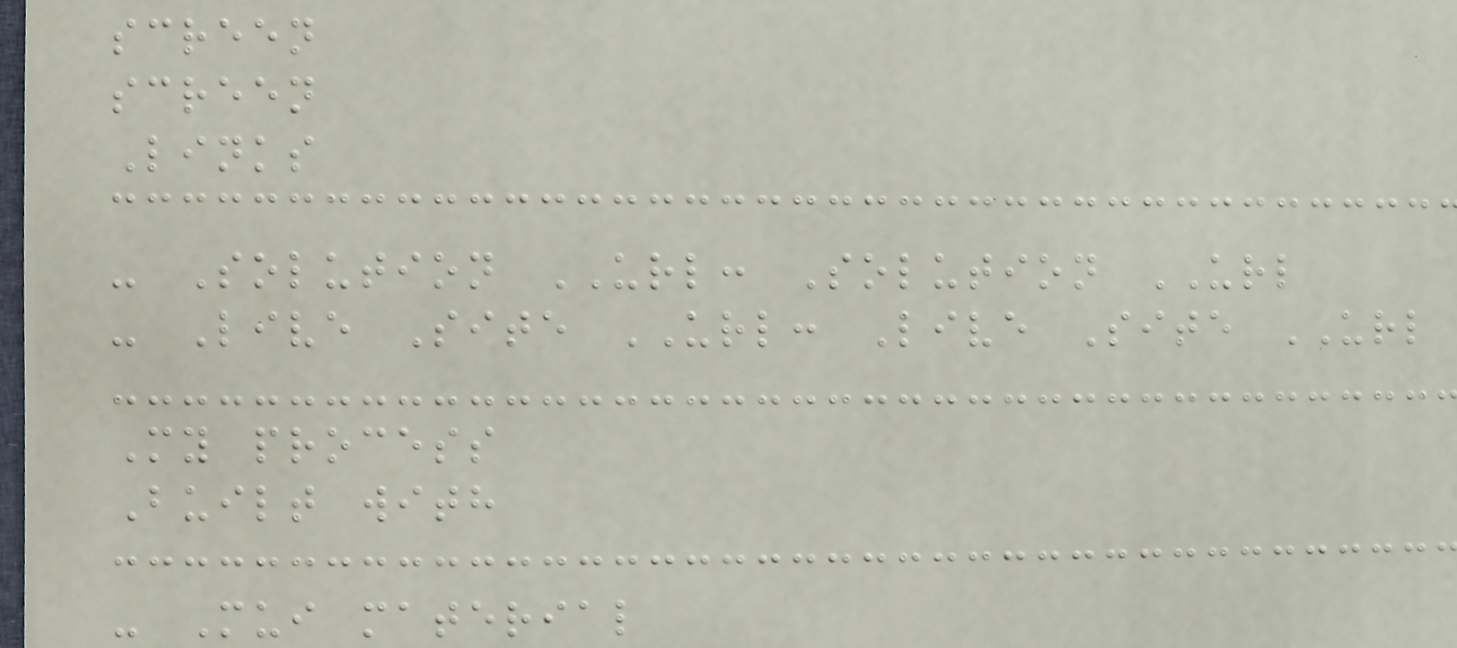screen
screen
Links
- Solution URL: Solution URL
- Live Site URL: Live Site URL
My process
Built with
- Mui material
